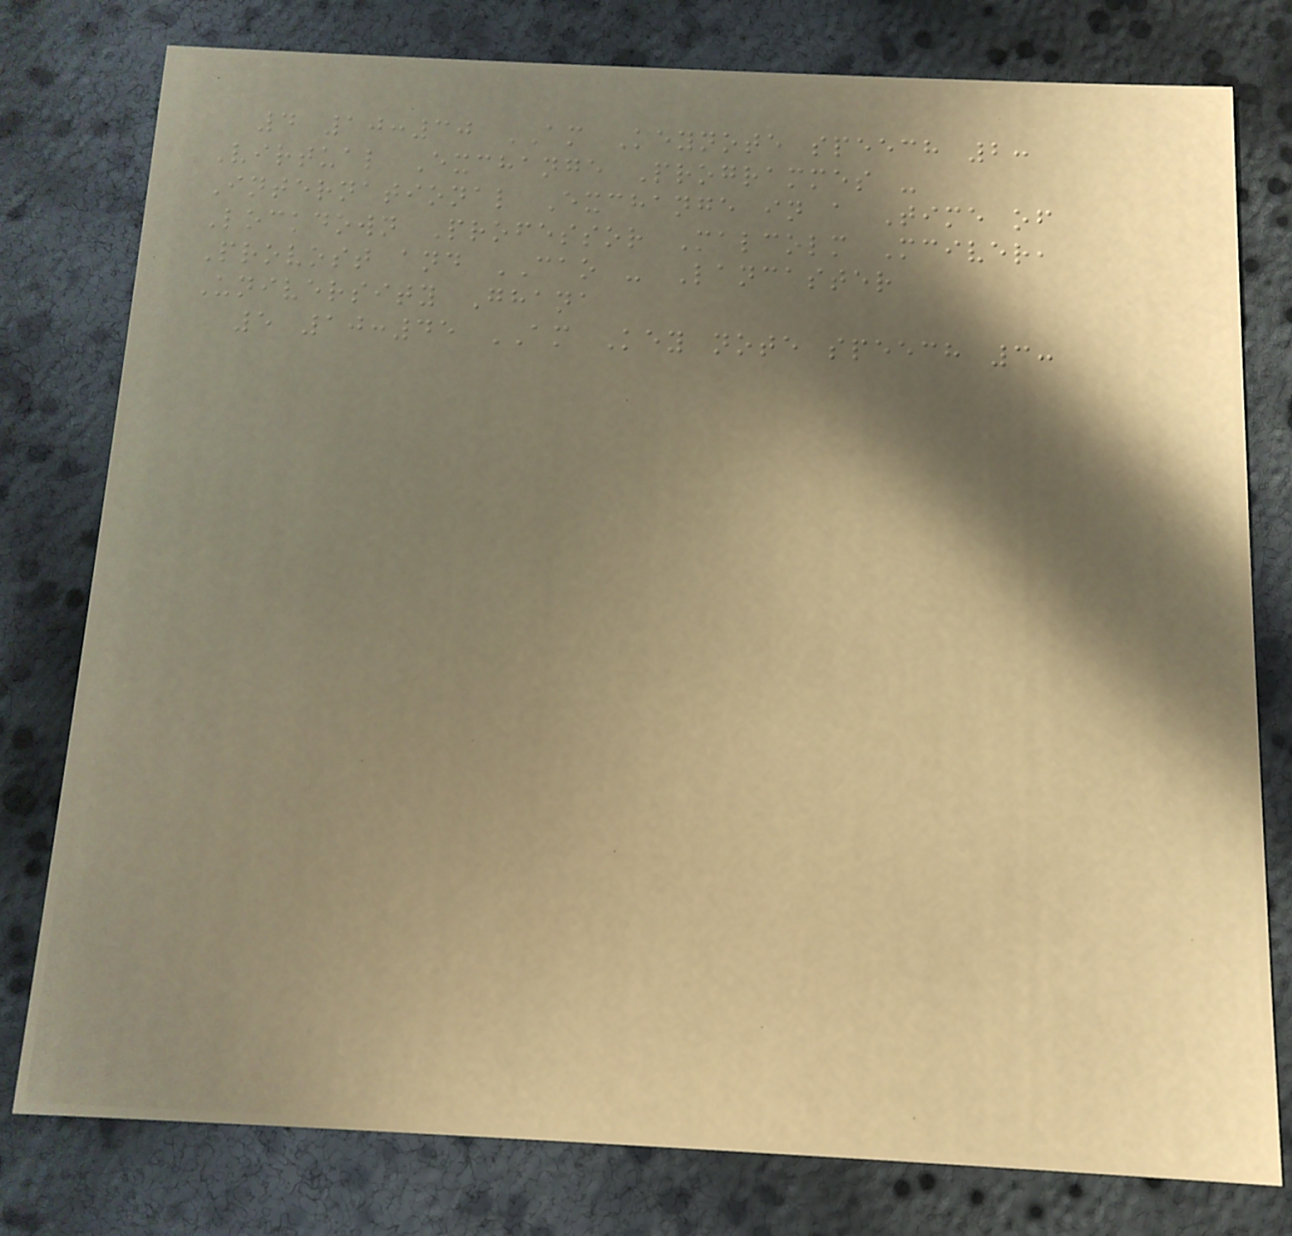4 10:30 AM Keynote speech 2:
Virtual Exchange Programmes -
International Exchange in a Time of
Lockdown Professor Malcolm Mciver,
Provost and CAO - Lancaster
University Ghana
5 10:45 AM Key note speech 3:
